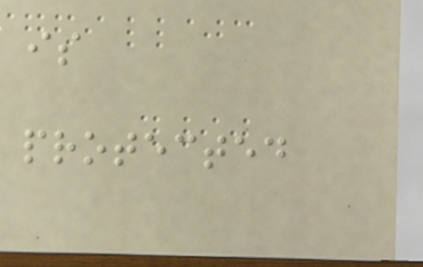is
protected
